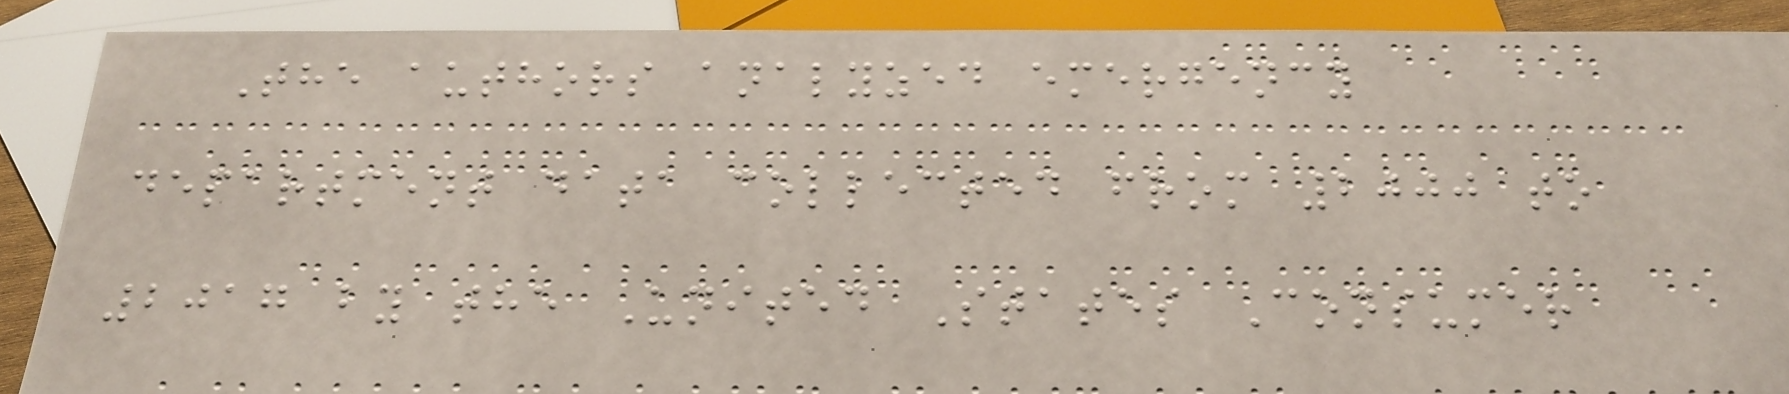The authors analyzed emergency
department data collected from 2000 to
2017 by the United States Consumer
